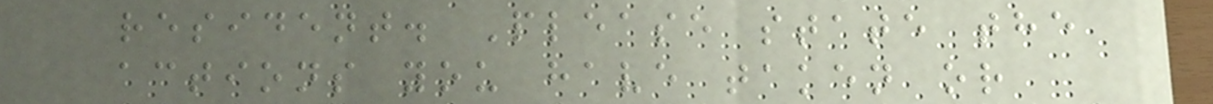resident. Please state the
actions you have taken or
